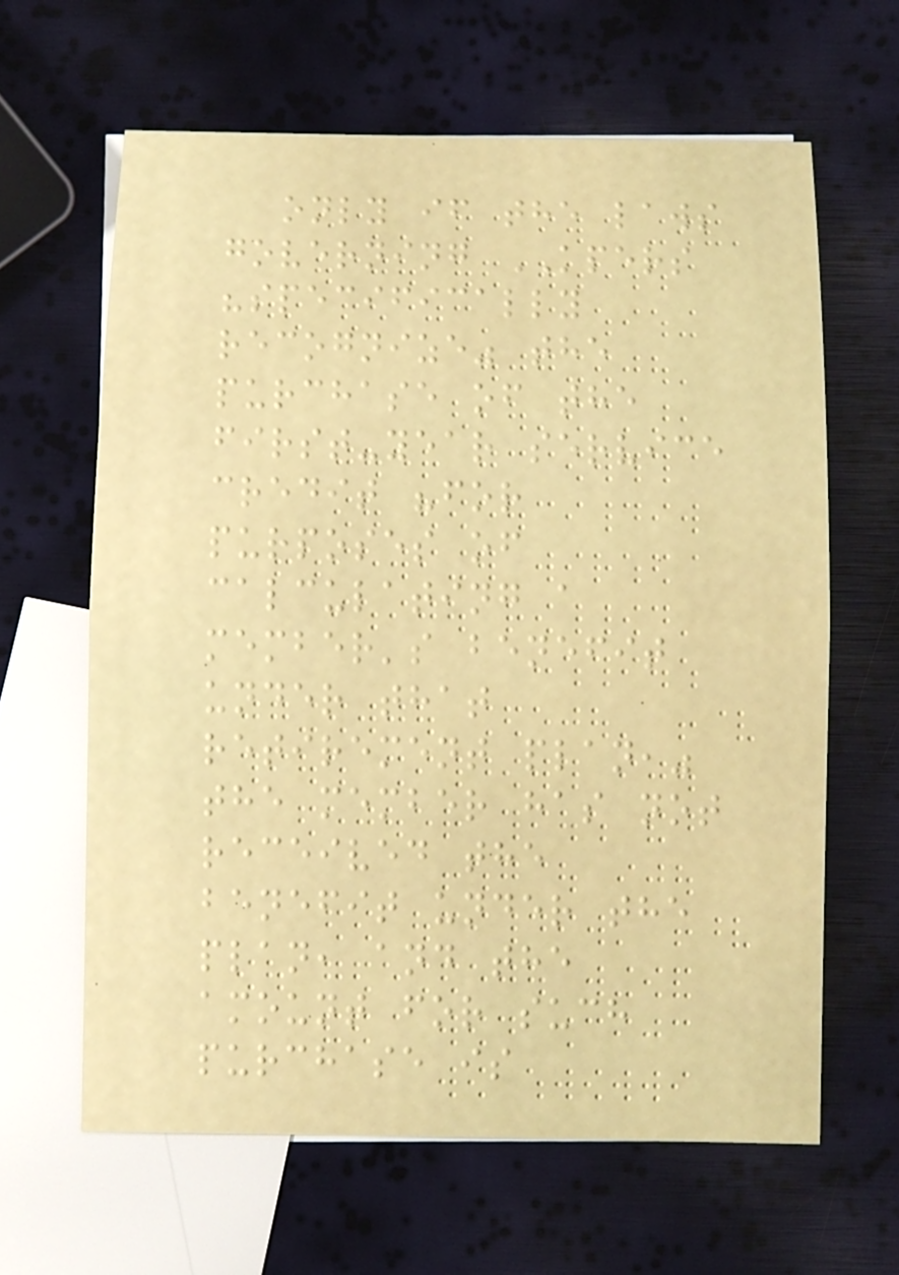only if the laws
governing KPERS
"specifically
recognize" the
purchase of the
first-year service
credit "for
purposes of
calculating a
member's benefit
under that
retirement plan,"
the member has not
received the
benefit under the
plan, and the
amount for such
purchase is
